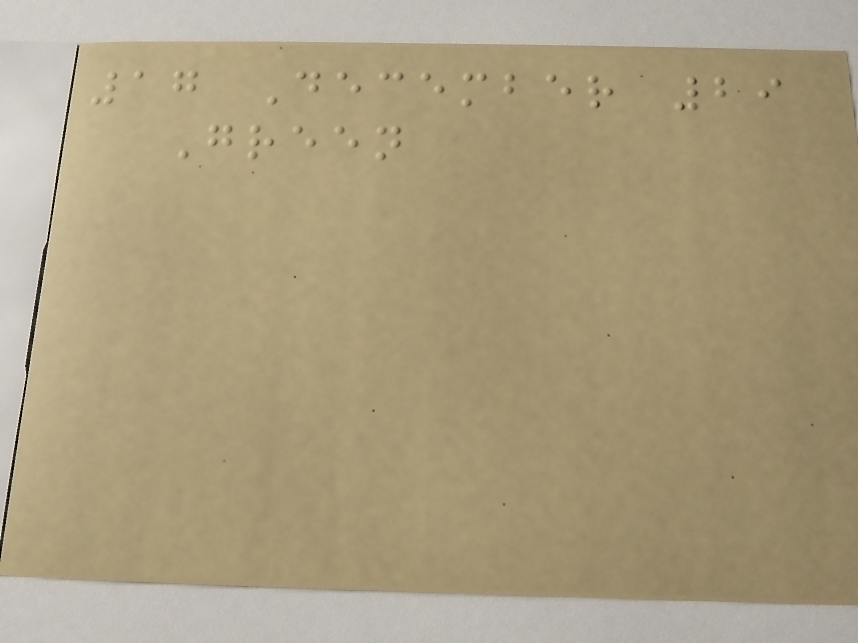17 December 29
Green
